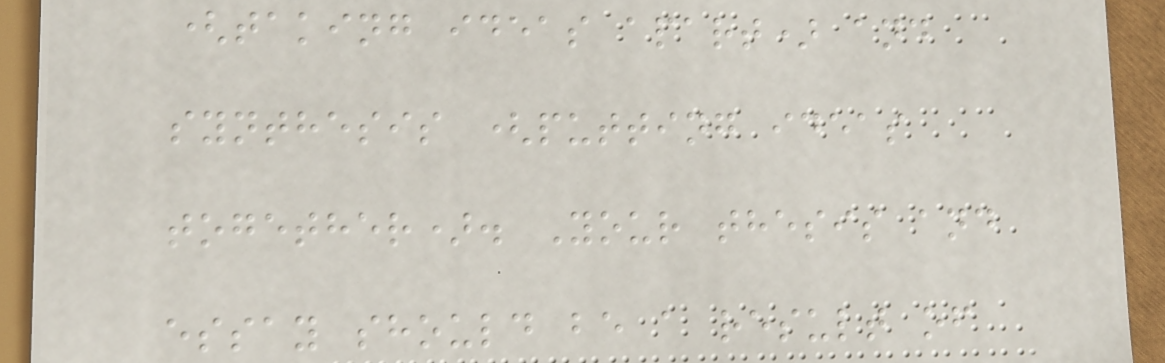(taking ideas apart) and
synthesis (putting ideas
together). Your thesis and
essay should be a result of
